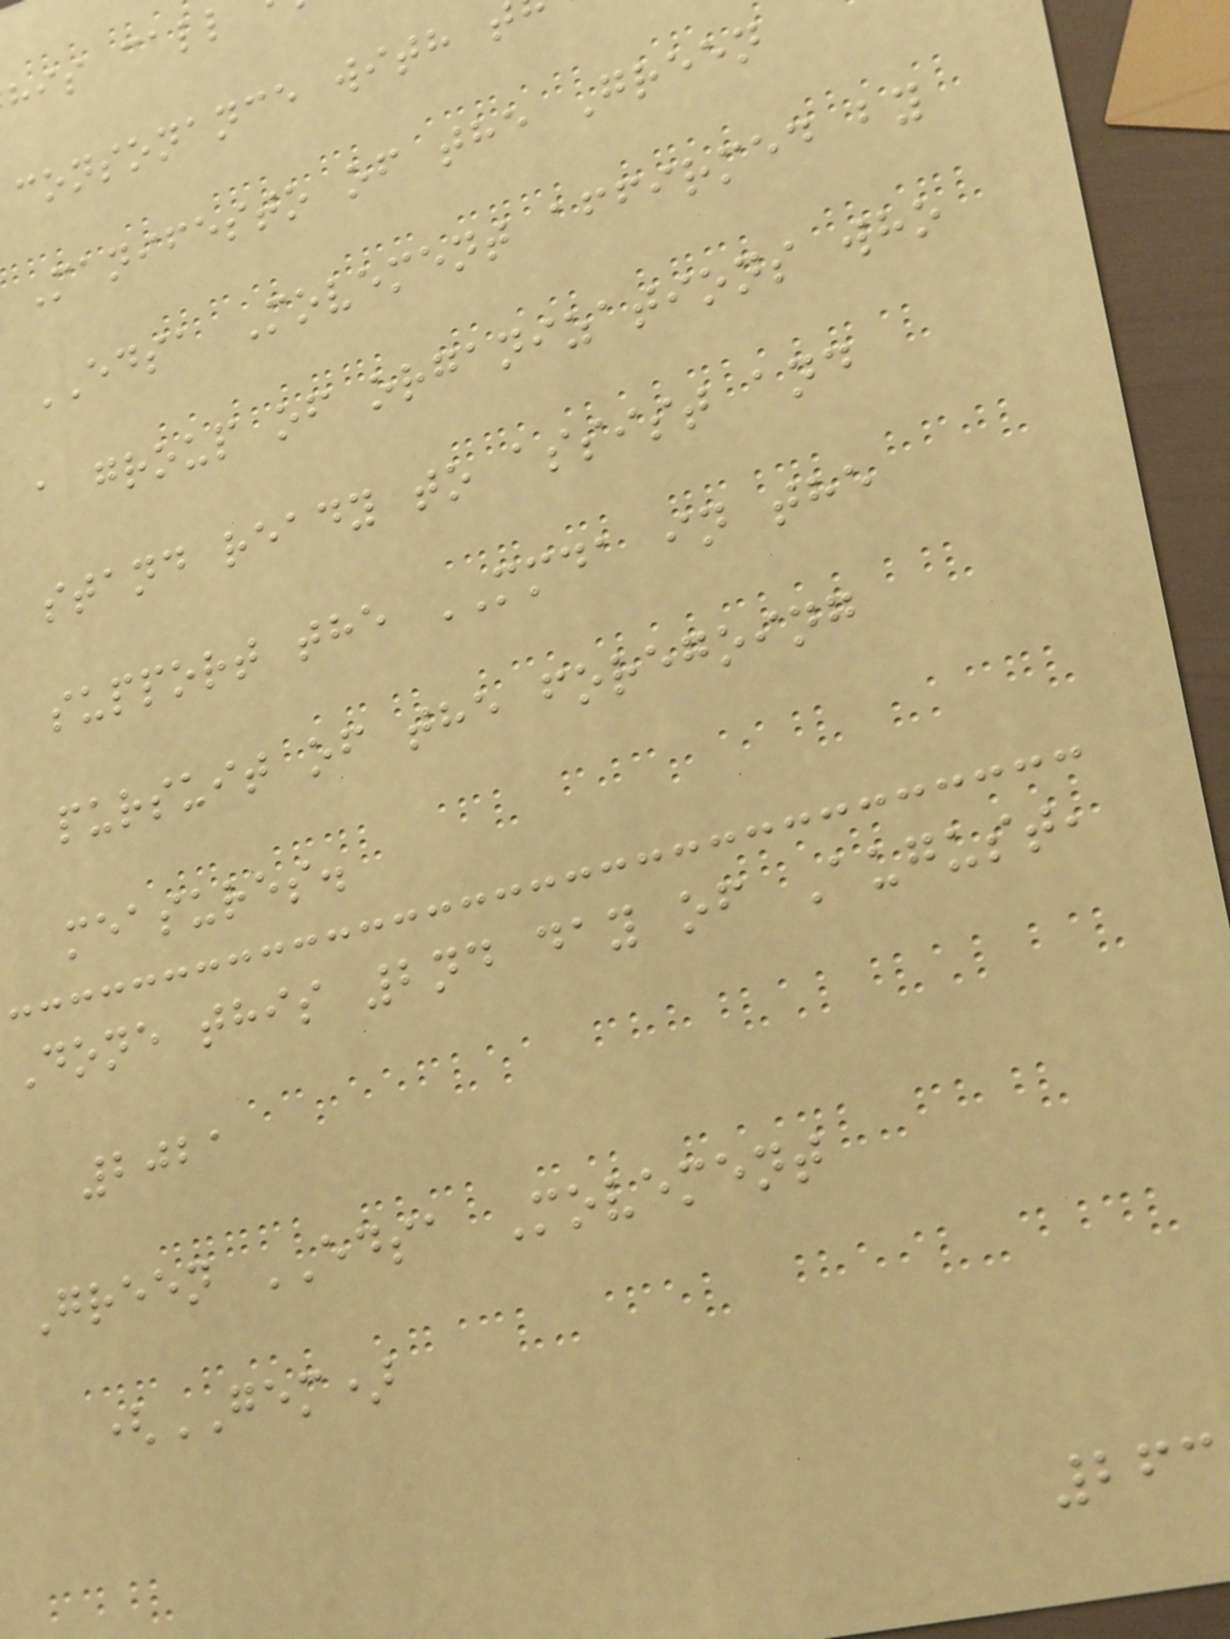his call
consonance with t
Manifesto of the Green
EDSA Movement affirmed by
a group of organizations who
stand ready to assist and
support the MMDA in the
pursuit of the foregoing
measures.
Done this 2nd day of August,
2021
Green EDSA Movement
(GEM)
263
